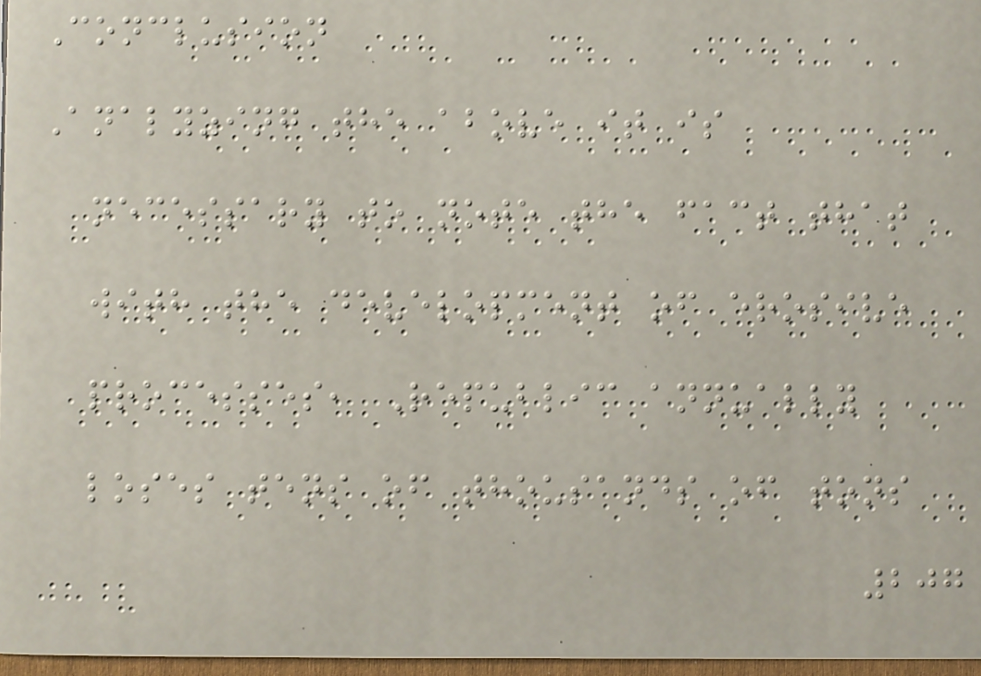Conclusion
Analyzing the above it is
necessary to note the fact that
with the development of erosive
processes, Republic annually
loses tens of thousands of tons
207
